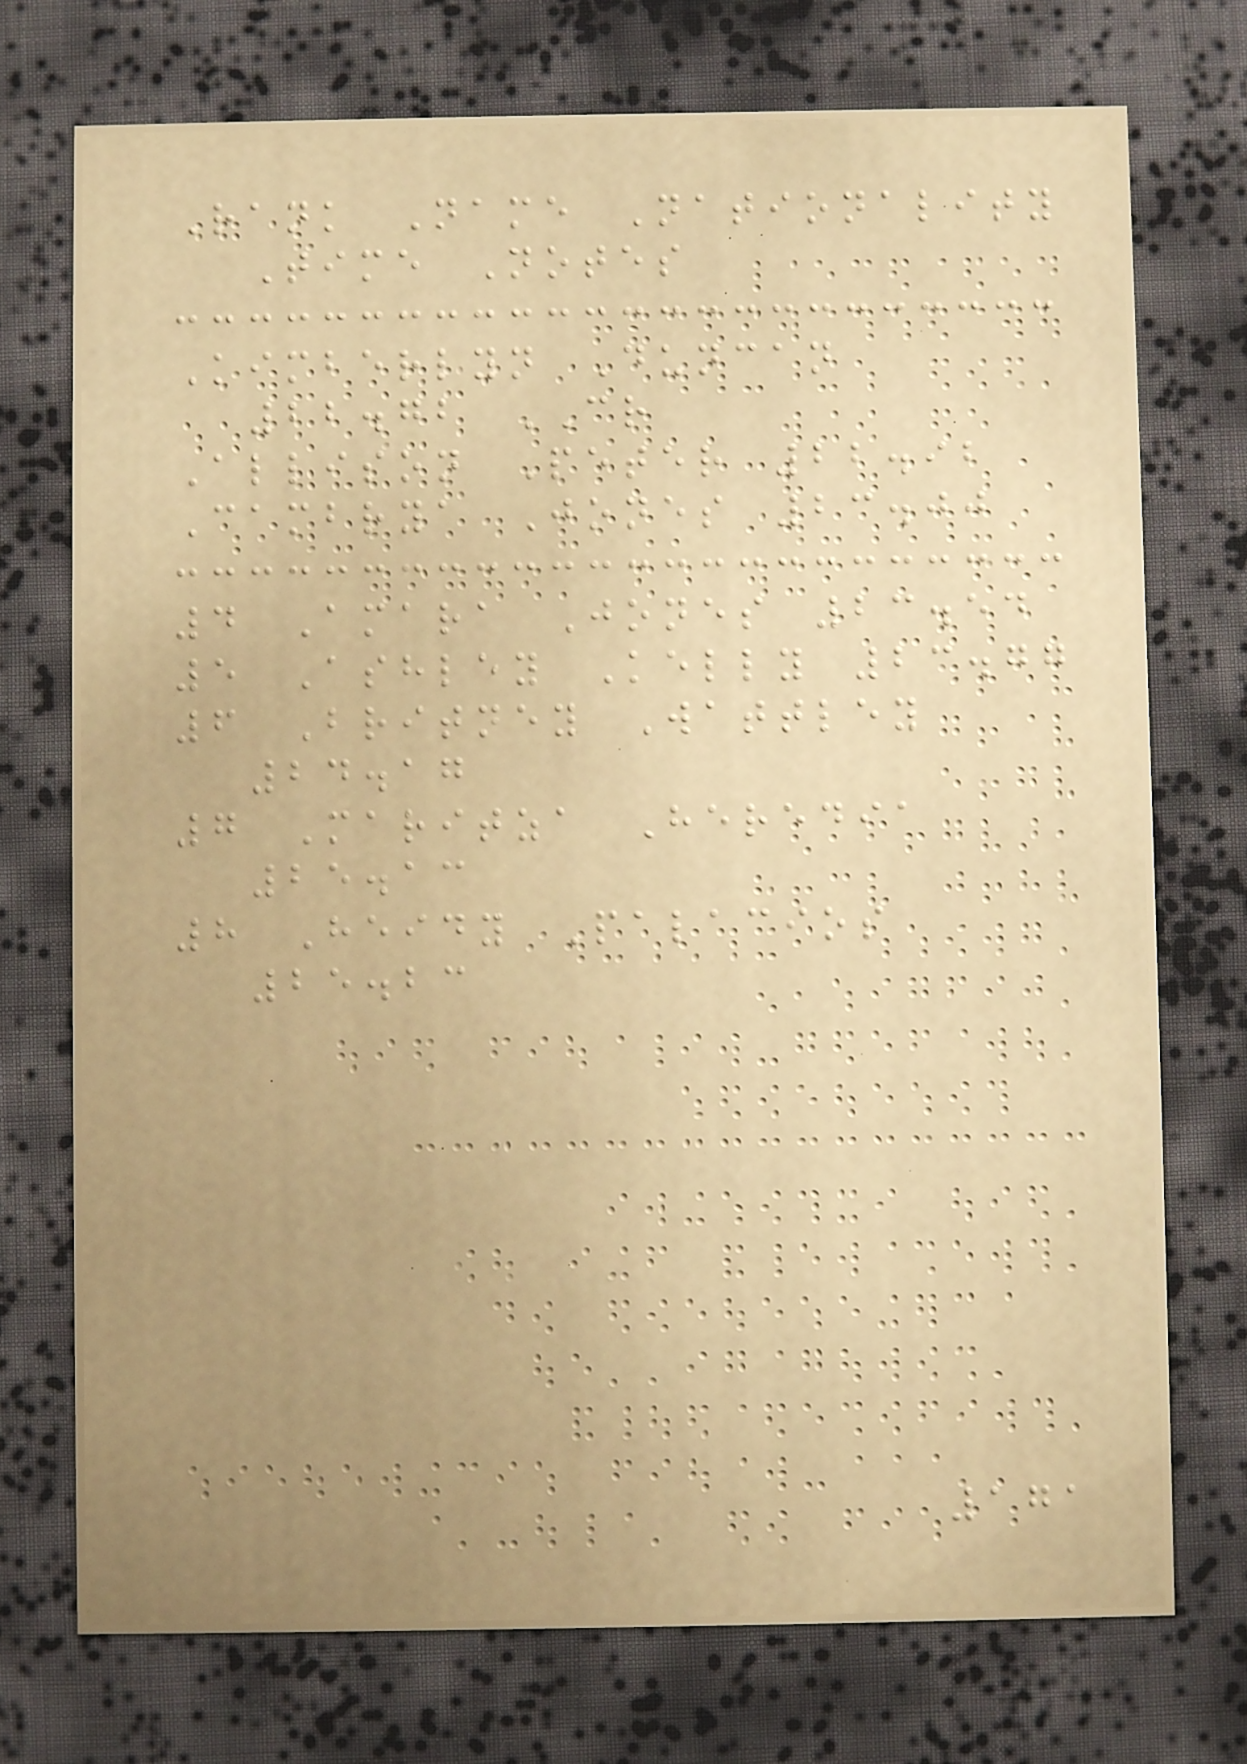Rank Name Nationality
Time Notes
Kimberlyn Duncan
22.72 CR
Allison Peter 22.92
Cambrya Jones 23.00
4 Amara Jones 23.54
5 Ashley Kelly 23.77
6 Britney Wattley
24.17
7 Maritza Heredia
25.13
8 Heidy Palacios
25.23
171
